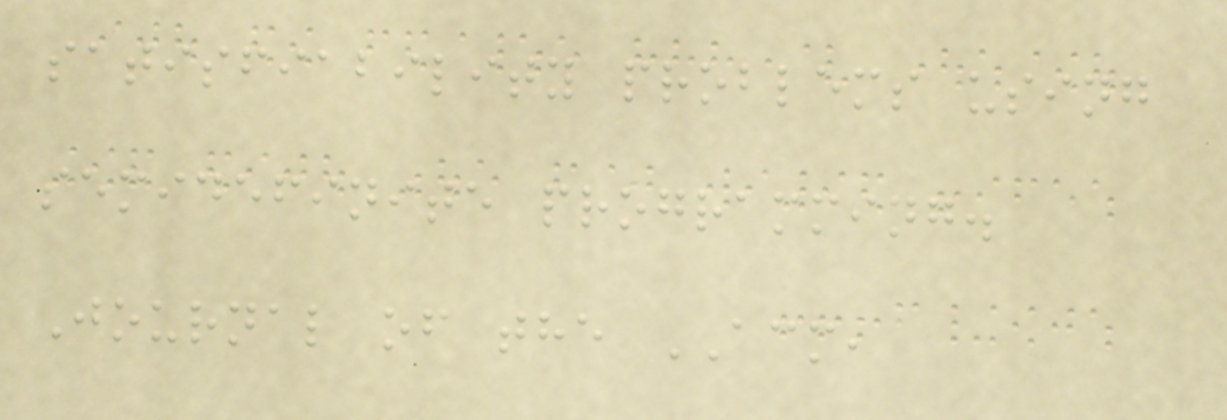satisfiability problems using
semidefinite programming.
Journal of the ACM,
